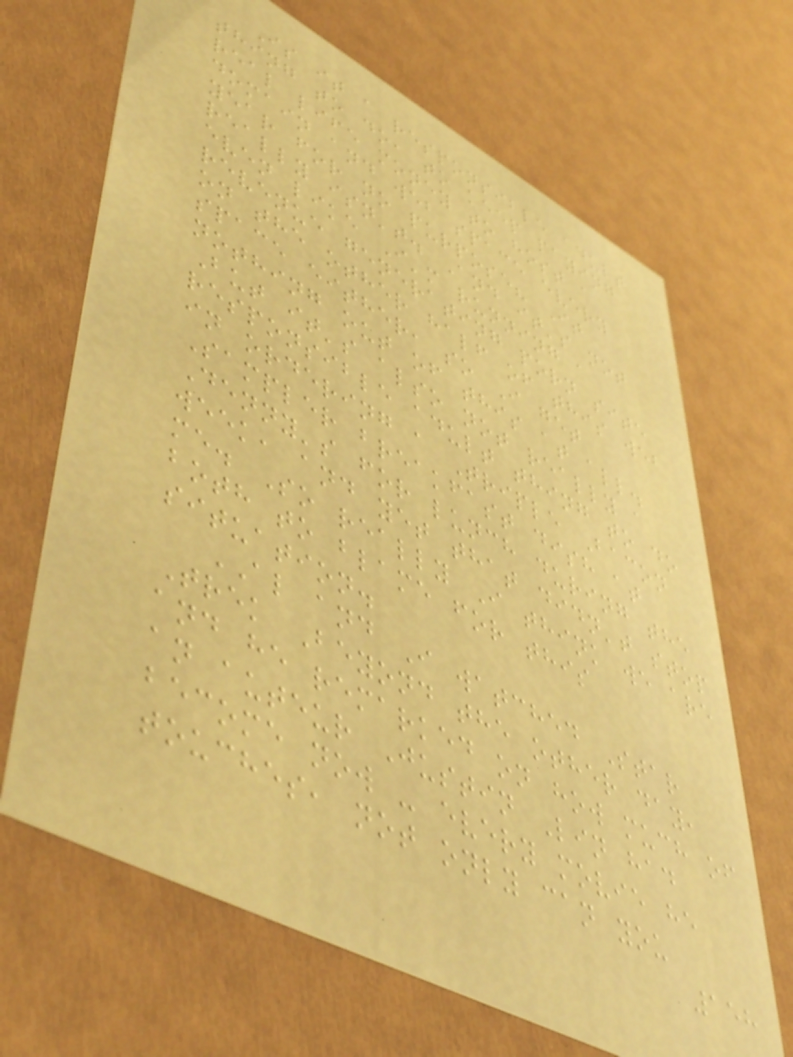Is it a responsible adult
thing to do, to keep paying
real life money to host a
domain and web space every
year for no purpose? It
really isn't. And it's not
even like I'm running a
revenue generating porn site
on the other half of this web
space either, so I get
nothing out of this at all.
But it's also not really a
responsible adult thing to do
in ordering a Triple Bacon
Sampler breakfast dish at
Denny's for lunch during the
week, and yet that didn't stop
me. So really I think we are
both to blame for this
situation.
AL and I watched Star
Trek Beyond the other day,
and he remarked on how much of
an auteur Justin Lin had
become now - every movie he
touches, not only can you
158
